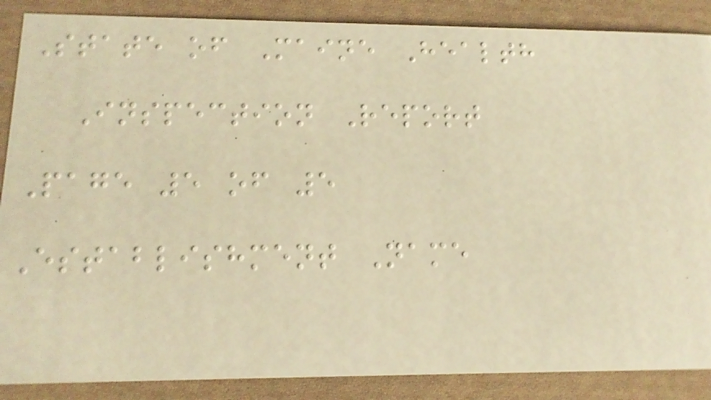State of Maine Health
Inspection Report
Page 5 of 5
Establishment Name
